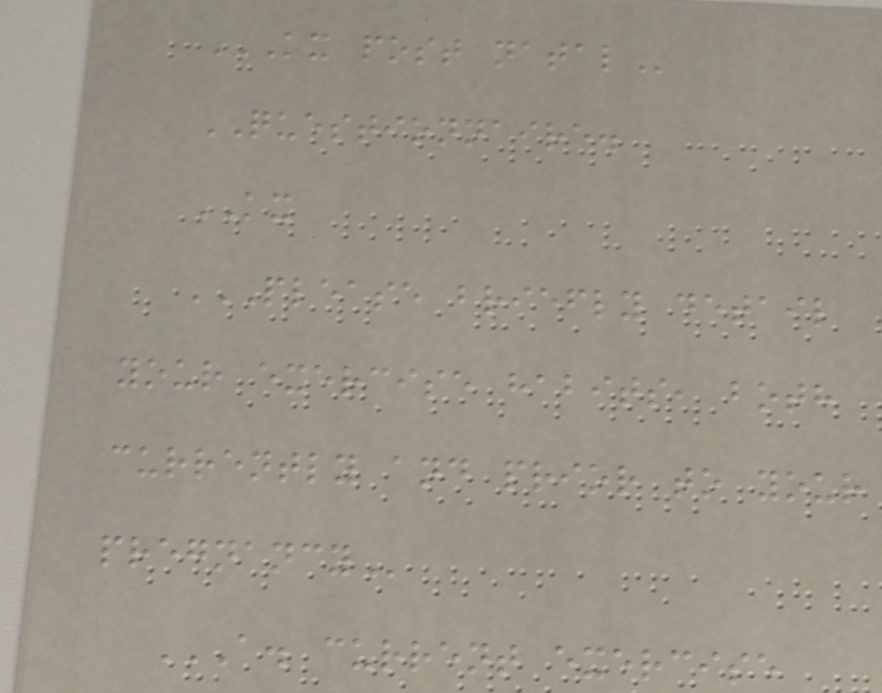KX POST NATAL
QUESTIONNAIRE.
KX
PLEASE BRIEFLY DETAIL
YOUR EXERCISE HABITS, BOTH
CURRENTLY AND PRIOR TO YOUR
PREGNANCY
A. CURRENT EXERCISE
